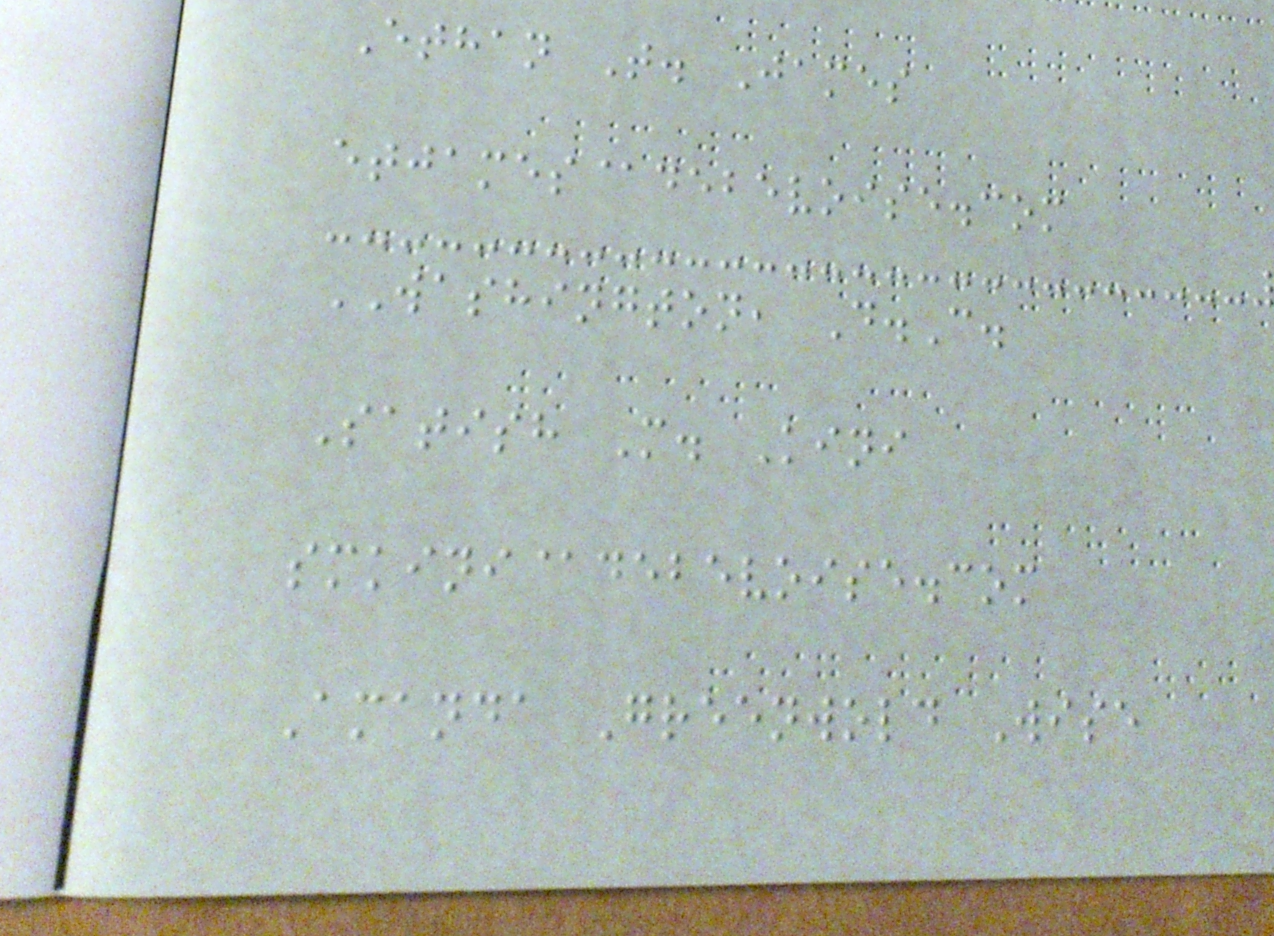Ethan T. James
etjames@debevoise.com
WASHINGTON, D.C.
Satish M. Kini
smkini@debevoise.com
Amanda Greenwold Wise
